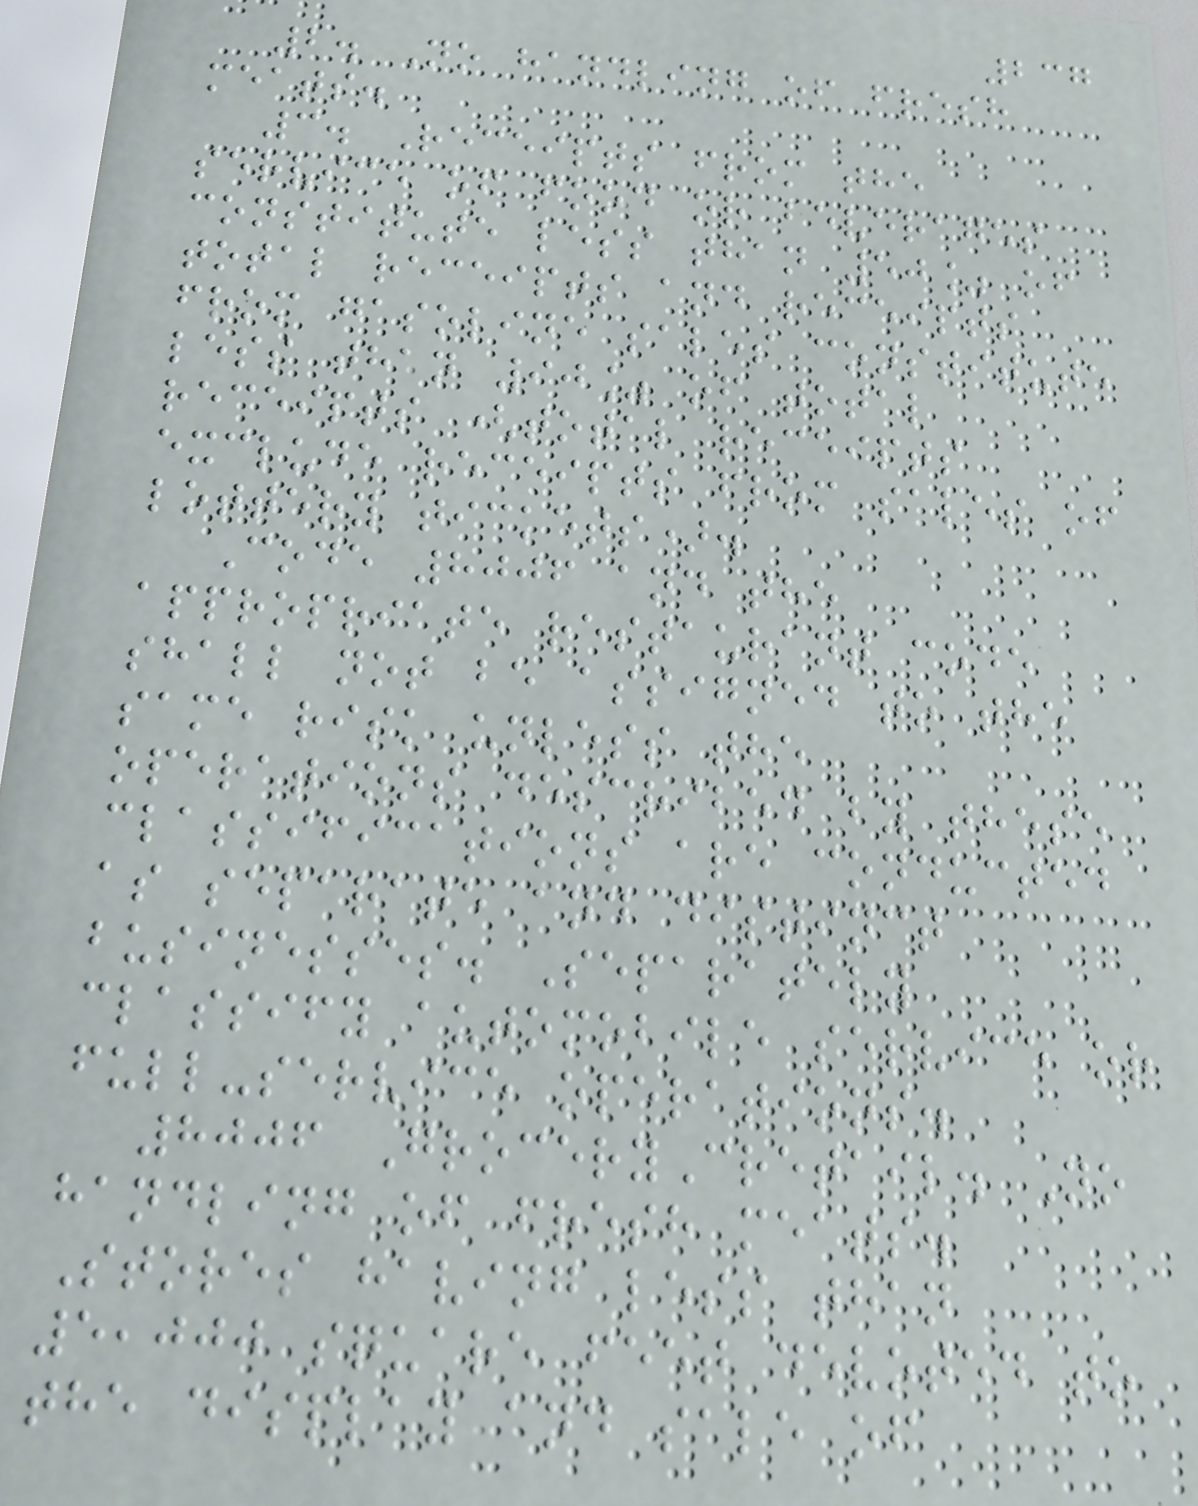237
2. No handling of fresh
meats.
3. Receipts from the
service of food or beverages
constitute less than 50% of
total receipts and receipts
from gasoline sales constitute
less than 90% of total
receipts (total receipts
exclude receipts from sales of
lottery tickets).
Code 8006 and the
appropriate restaurant code
shall not be assigned to the
same risk unless the
operations described by these
classifications are conducted
as separate and distinct
businesses. Separately
classify automobile service or
full-service operations.
8006 GroceryCretail. No
handling of fresh meats.
Stores having less than
5,000 square feet devoted to
the display and sale of
